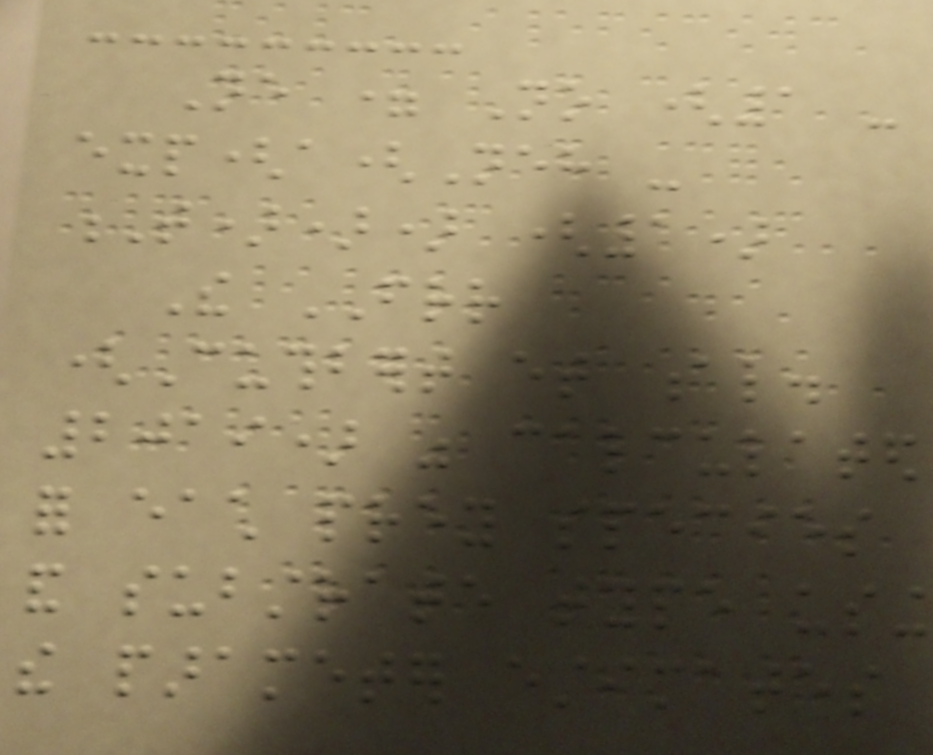Ne = No (1 -
exp(a(Neh -
T))) (1)
The FRR
(Cuthbert et al.
2019) was calculated
for each prey species
and substrate type using
the parameter estimates
